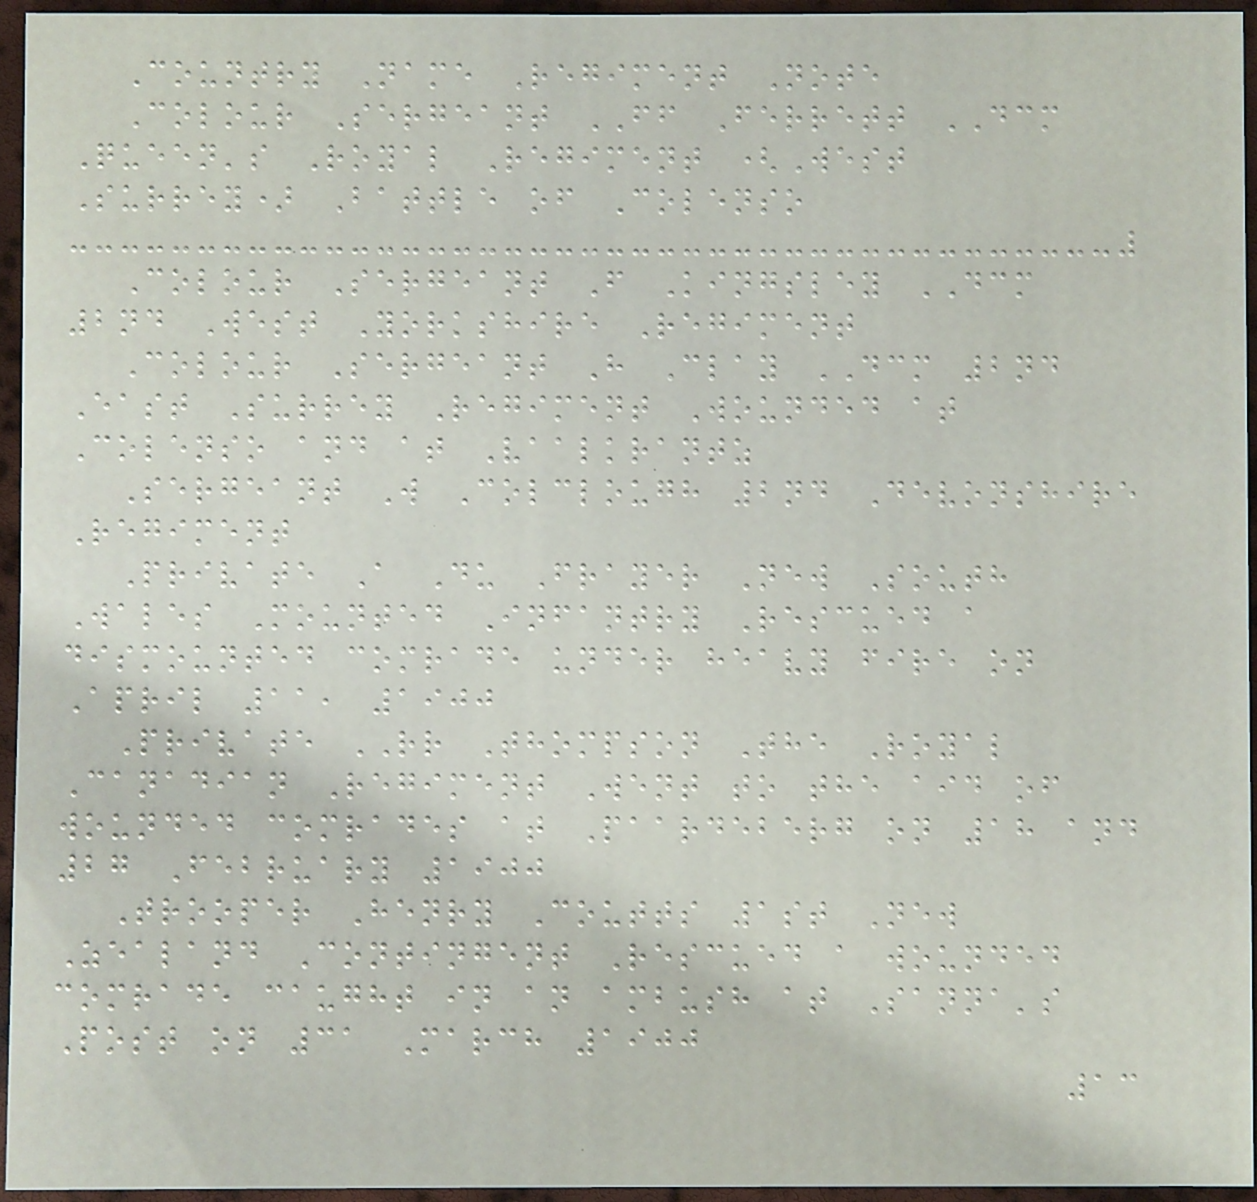Country Name Regiment Note
Colour Sergeant FF Ferrett DCM
Queen's Royal Regiment (West
Surrey) Battle of Colenso
Colour Sergeant F Kingsley DCM
2nd West Yorkshire Regiment
Colour Sergeant H Clay DCM 2nd
East Surrey Regiment Wounded at
Colenso and at Vaalkrantz
Sergeant W Colclough 2nd Devonshire
Regiment
Private A Du Frayer New South
Wales Mounted Infantry Rescued a
dismounted comrade under heavy fire on
April 11, 1900
Private RR Thompson The Royal
Canadian Regiment Went to the aid of
wounded comrades at Paardeberg on 18 and
27 February 1900
Trooper Henry Coutts 1st New
Zealand Contingent Rescued a wounded
comrade caught in an ambush at Sanna's
Post on 31 March 1900
13
